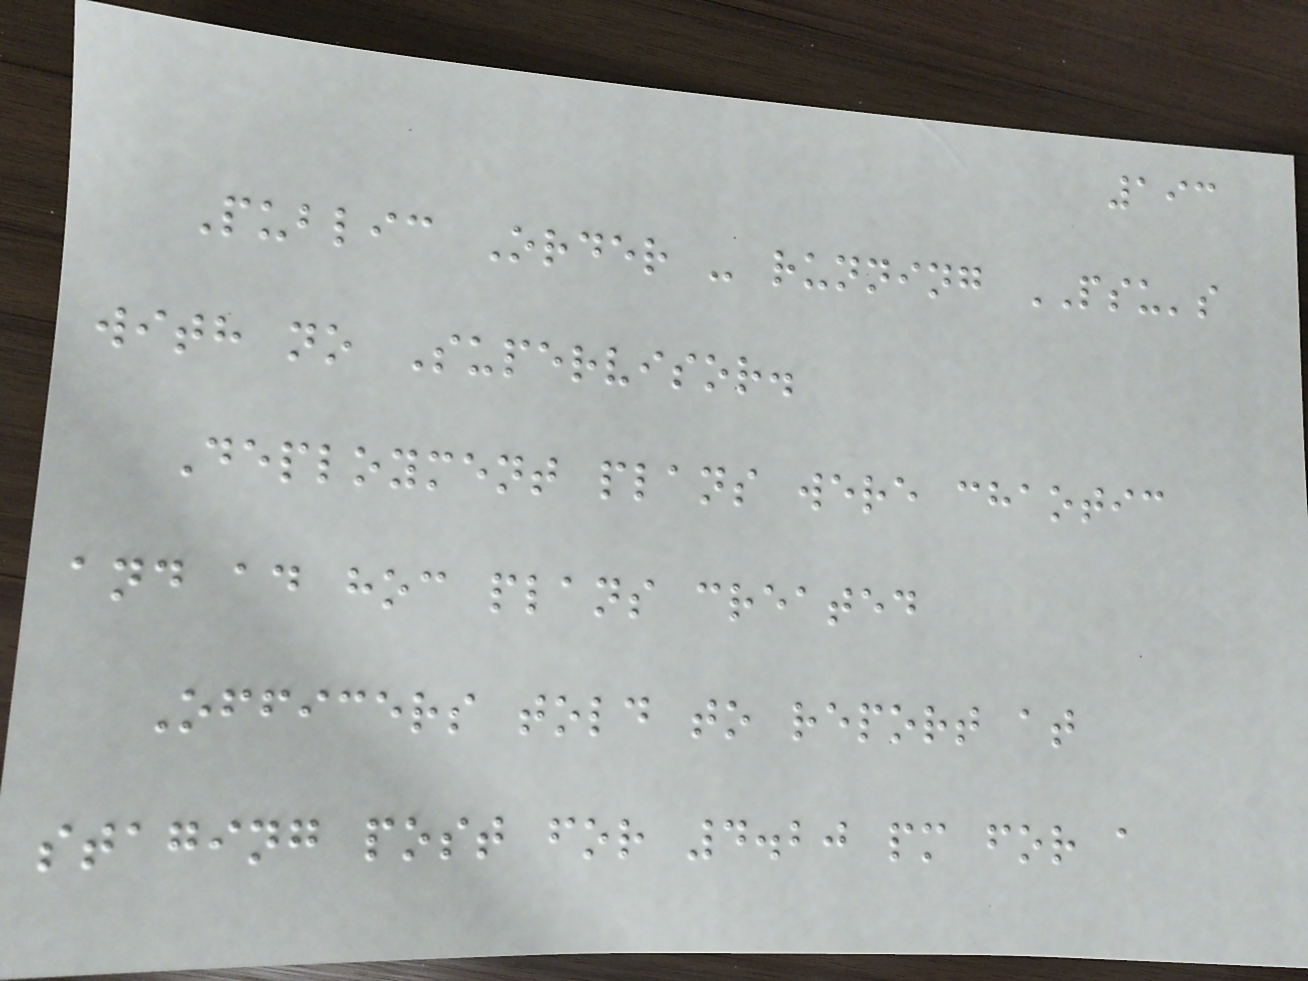193
Public Order - running PSU's
with no Supervisor.
Deployment plans were chaotic
and ad hoc plans created
Officers told to report at
staging post for 4.20 pm for a
